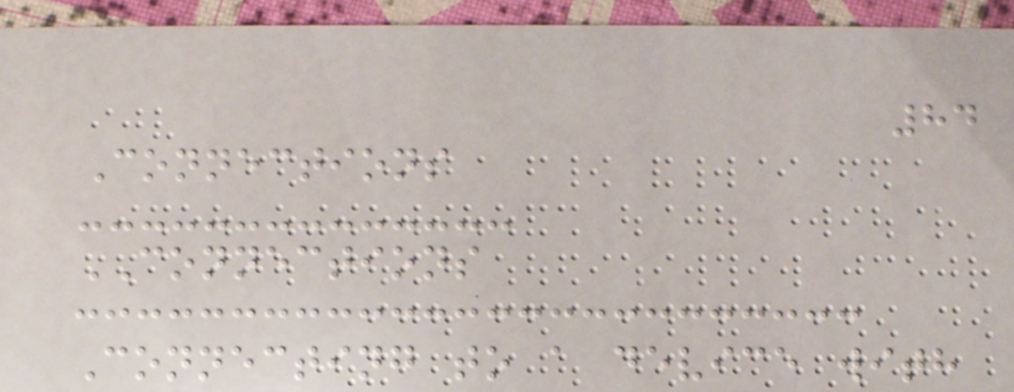84
Connections
CONNECTIONS
Connecting to a device with
